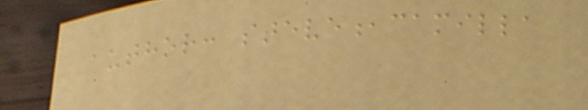author: steve,camilla
